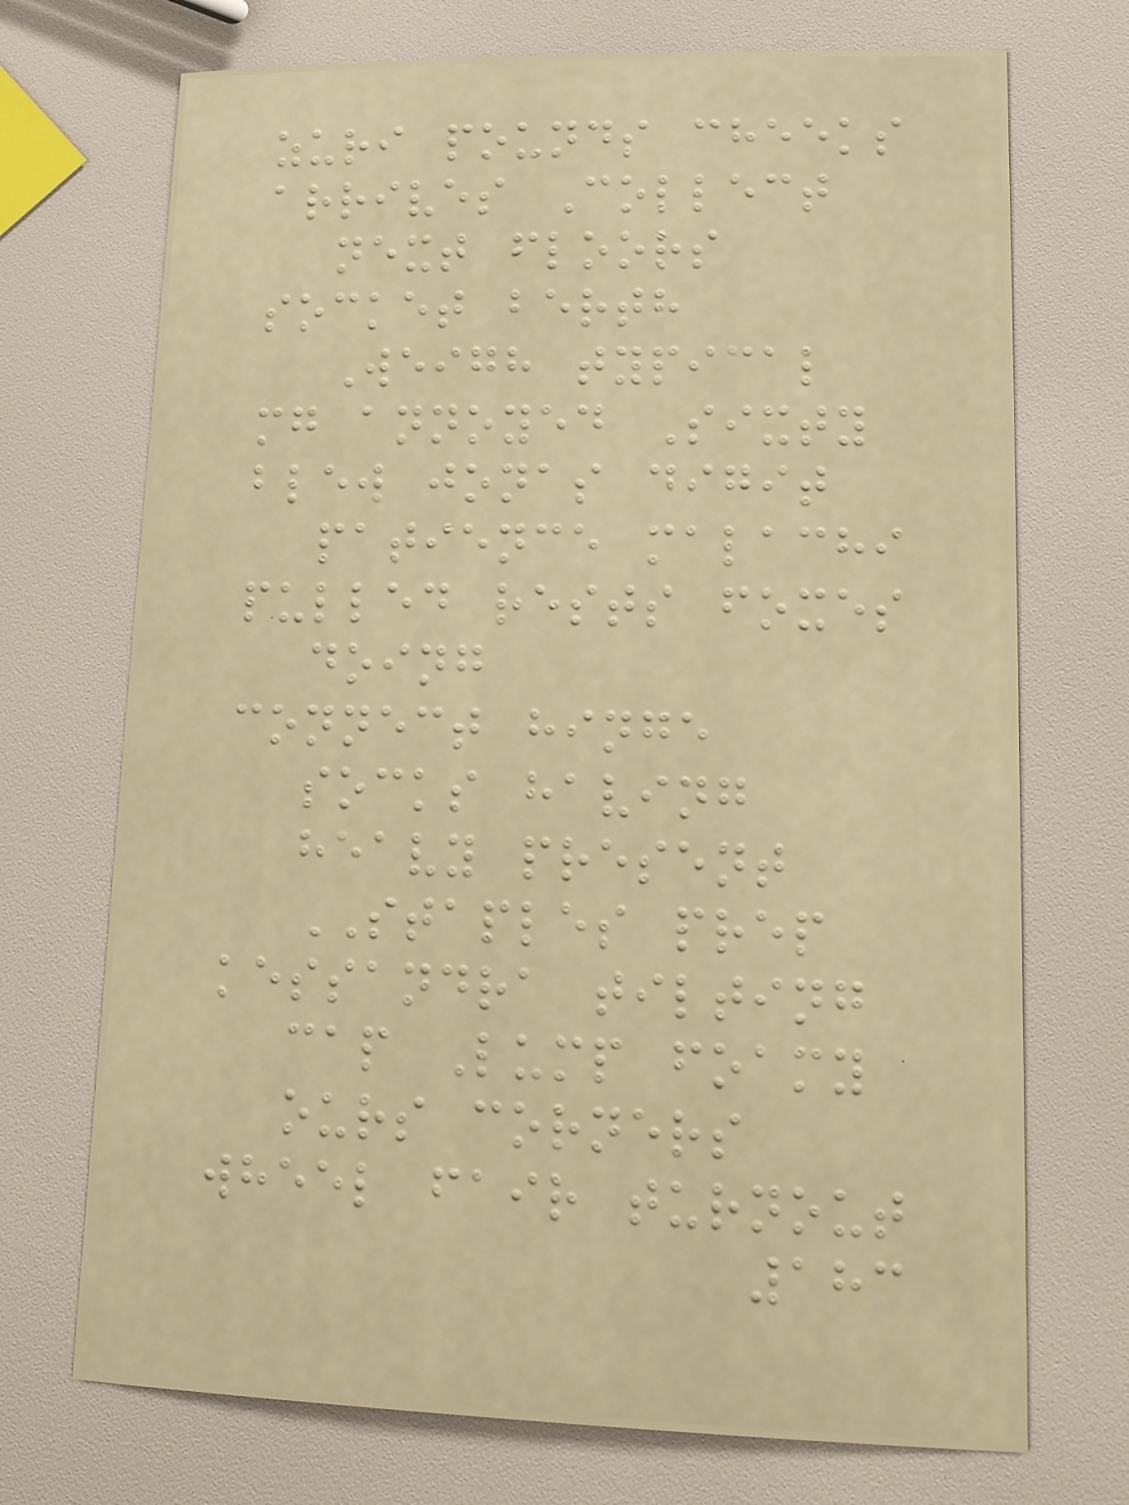zuri pounds cheeks
arrives Collect
next floors
socket berth
Weigh typical
mg annoyed Sixty
blew jonas digit
patience malachi
pulled rests foxes
doing
connect hinge
socks having
heavy present
STAPLES prep
kessandra tilting
cap Lump foamy
ours corners
wheel fair turnout
183
